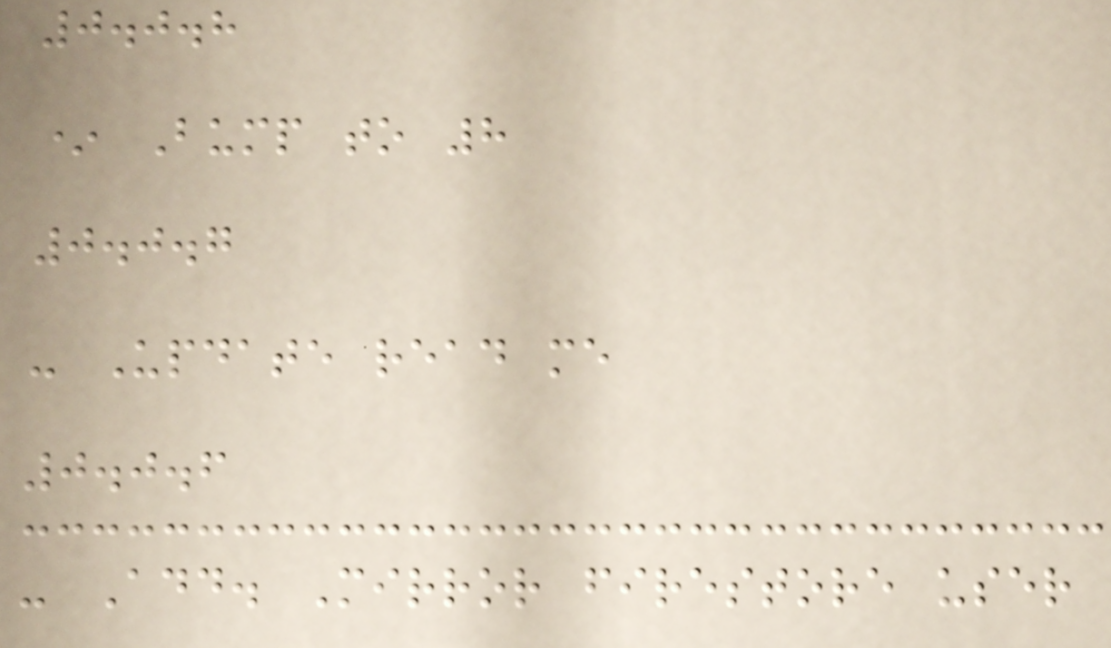0.0.8
* Bump to 8
0.0.7
- Update read me
0.0.6
- Add. Mirror firestore user
